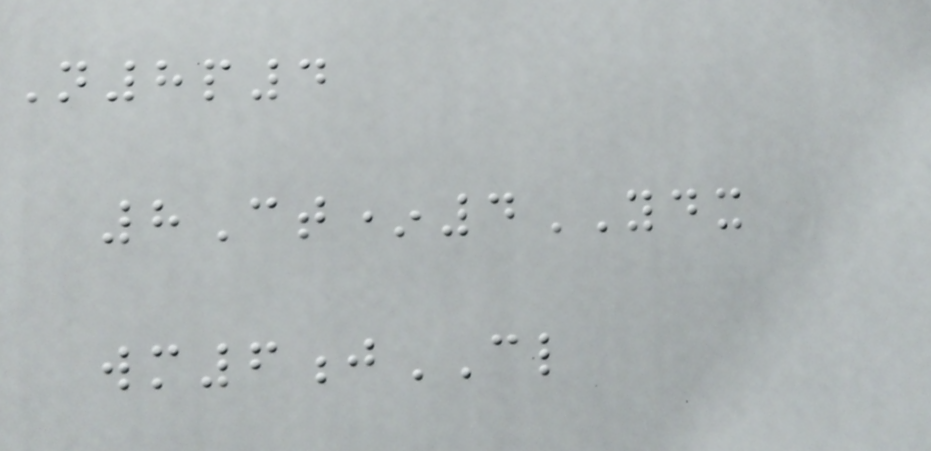N8p4
8Ct*4YDX
wm6jCL
